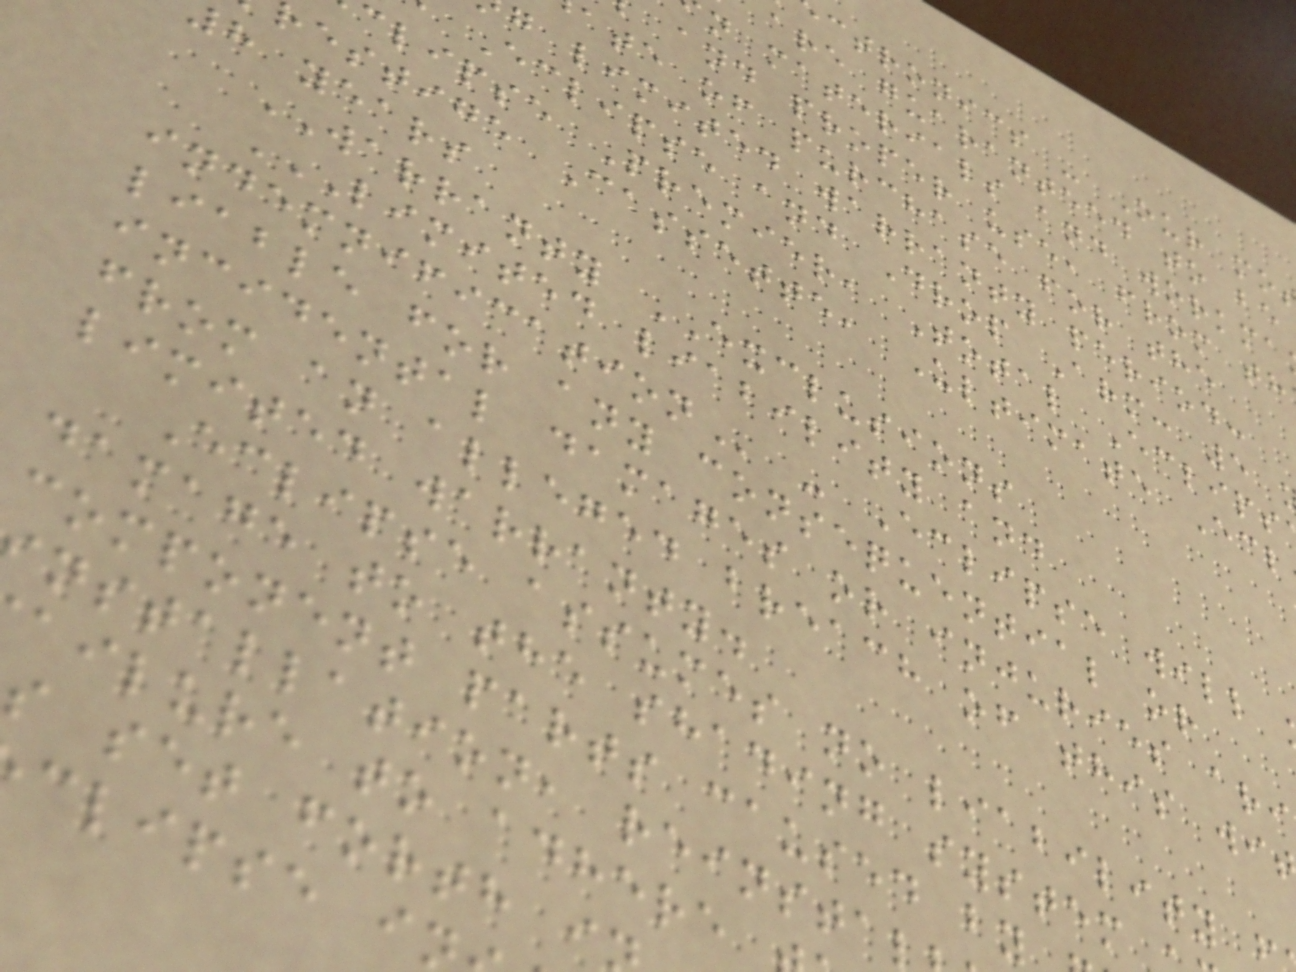ctronics - Our mo
are guaranteed to be
n materials and workma
and proper use, from th
ate of purchase for the
g limited warranty period:
Eclipse and Drop Arm: 5
clipse Premier, Total Eclips
estige Cassette, Ultimate Ecl
h years
WARRANTY EXCLUSIONS
LIMITED LIABILITY AND
- Eclipse will
liable for any consequential or
incidental damages or injuries ari
from an alleged breach of this wi
limited warranty.
Eclipse assumes no liability
damage to the shading system
component parts caused by
nstallation, reinsta
ailure to adhere
s set forth i
